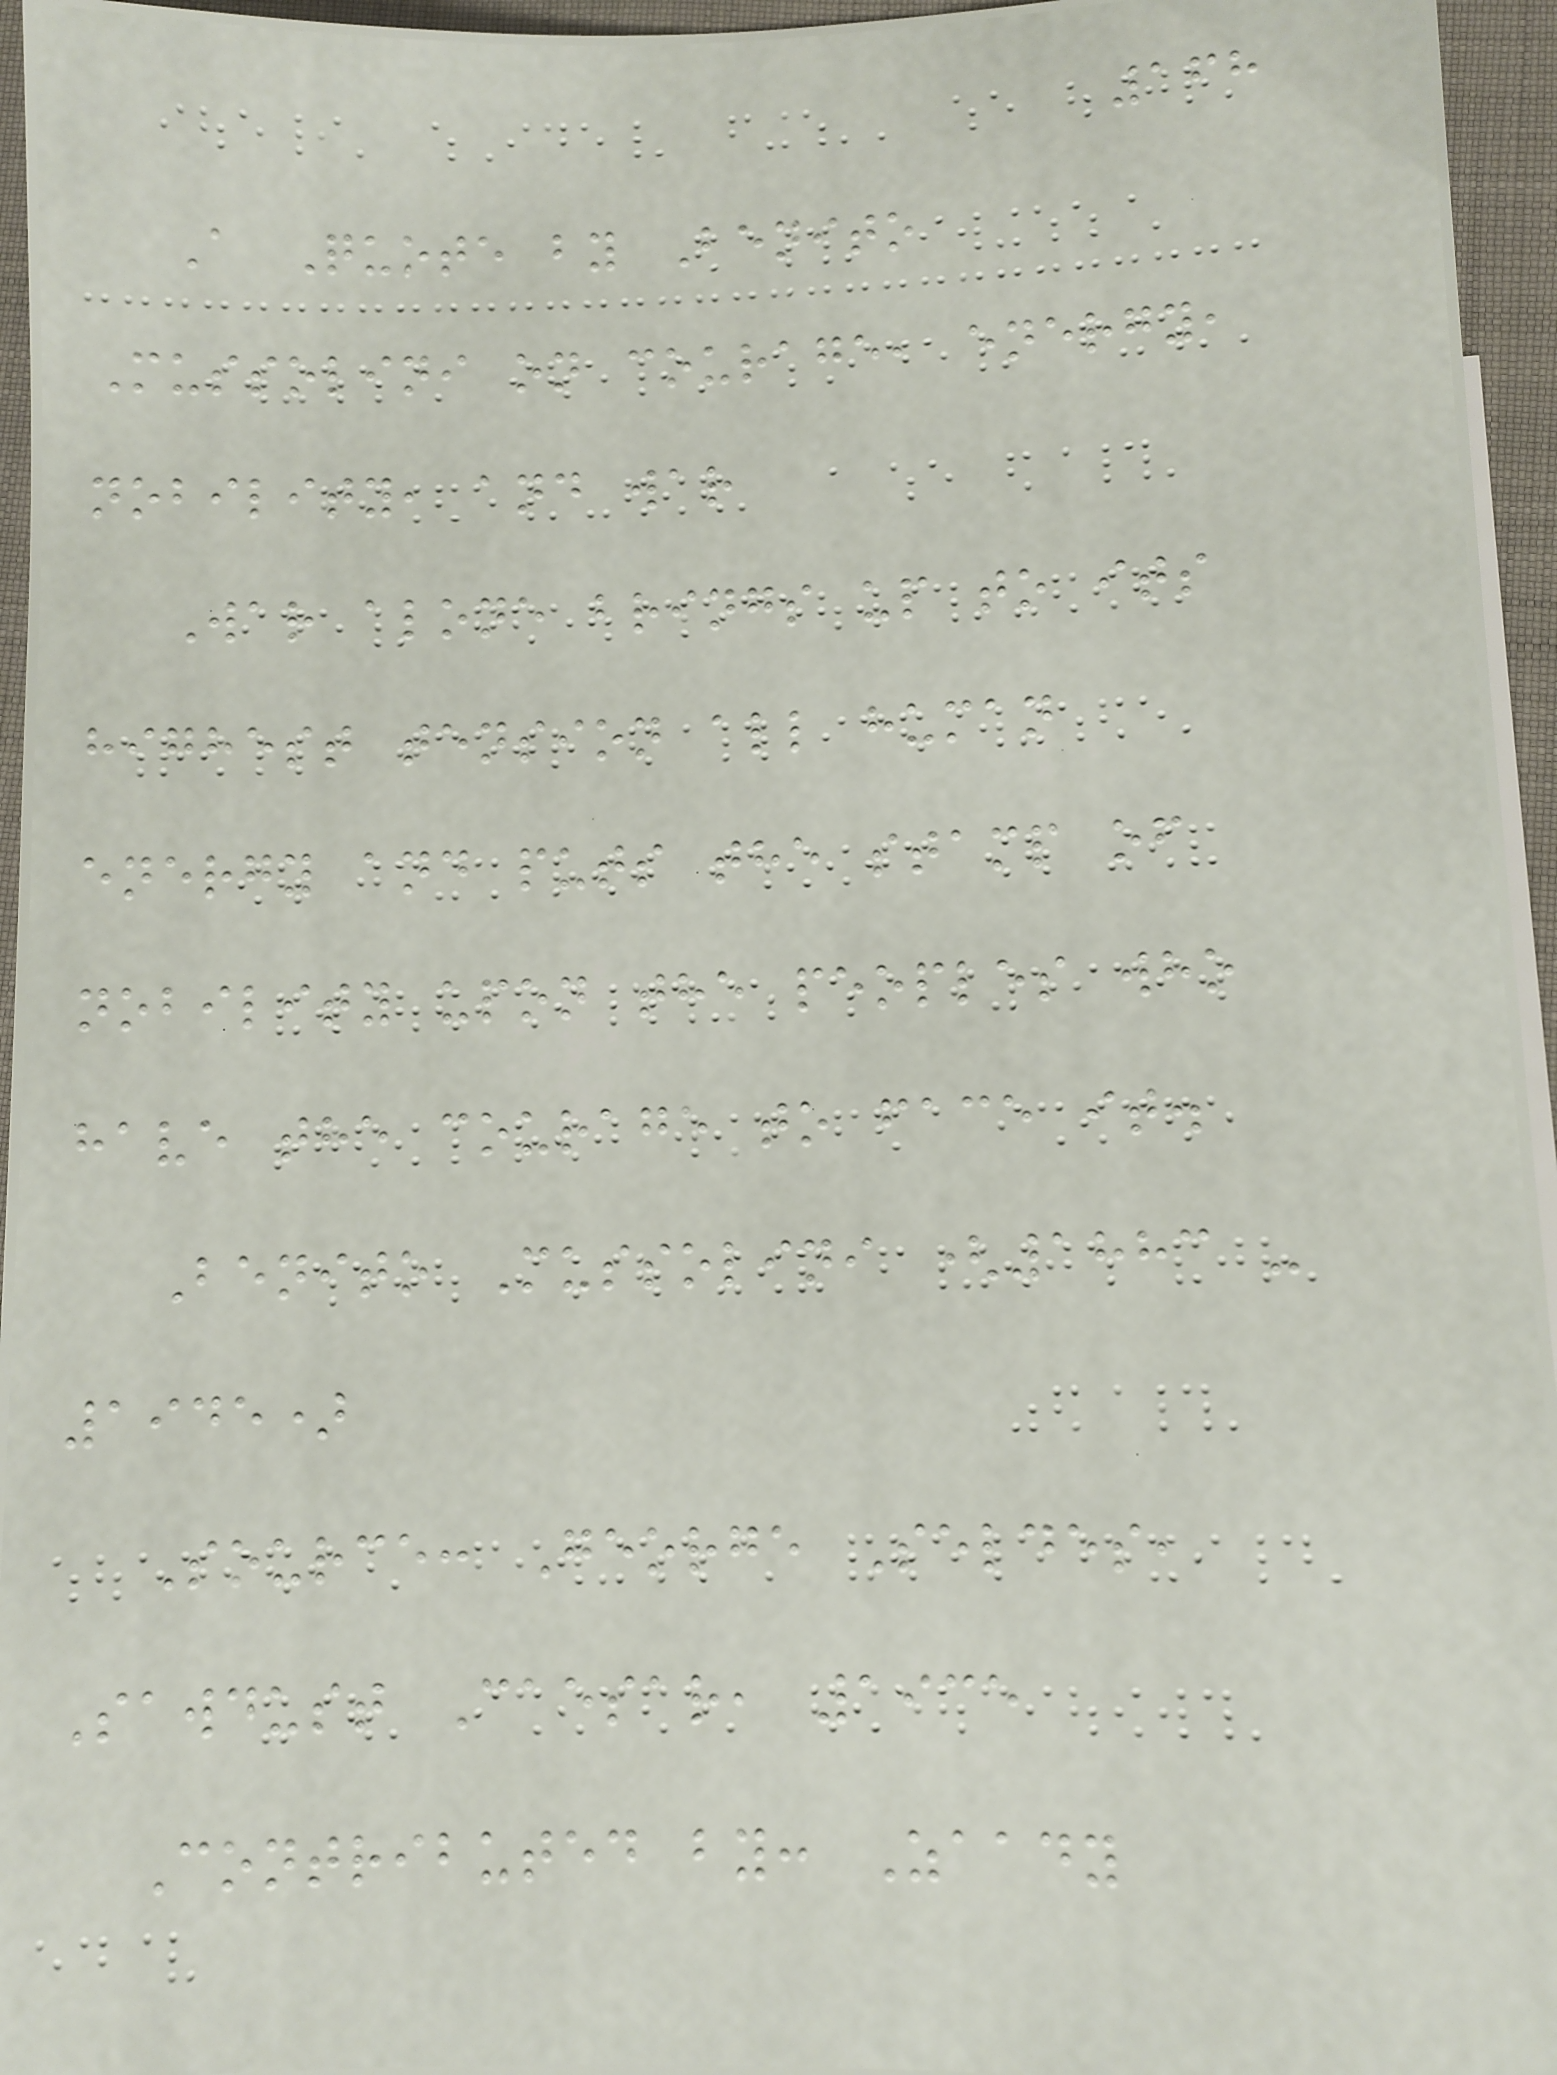168
A Quote by Benito
Mussolini on courage, energy,
nobility, and war
War alone brings up to its
highest tension all human
energy and puts the stamp of
nobility upon the peoples who
have the courage to face it.
Benito Mussolini (1883 -
1945)
Source: George Seldes,
Sawdust Caesar, 1935
Contributed by: Zaady
